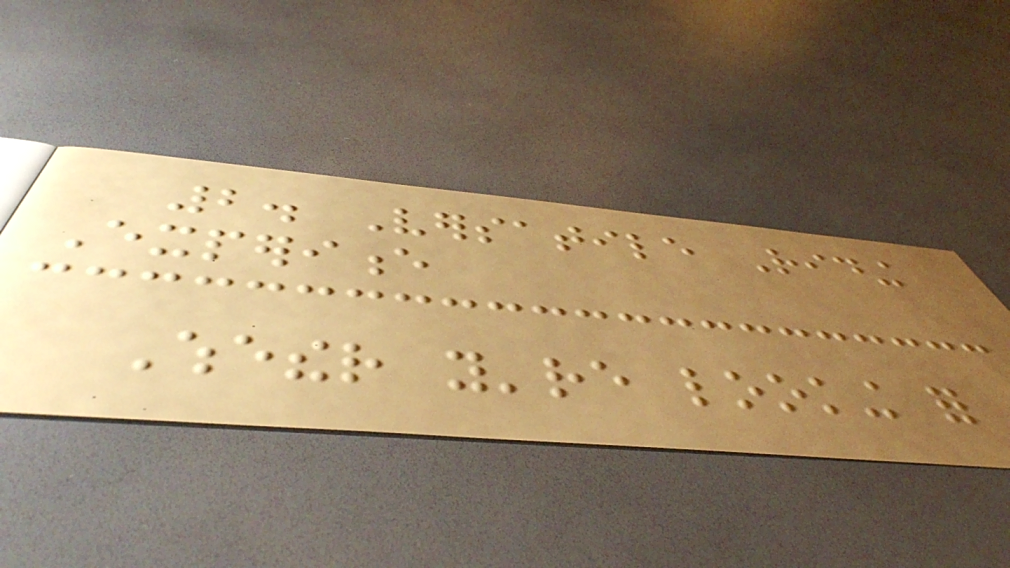2. Versatile Riding
Experience
Whether you're looking for
